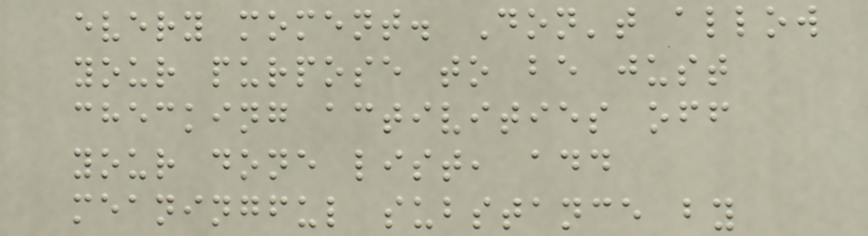every moment. Don't allow
your purpose to be just
checking activities off
your done list, add
meaningful substance by
